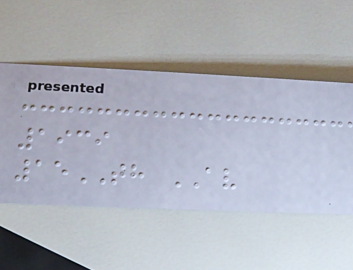1939
15TH AV
